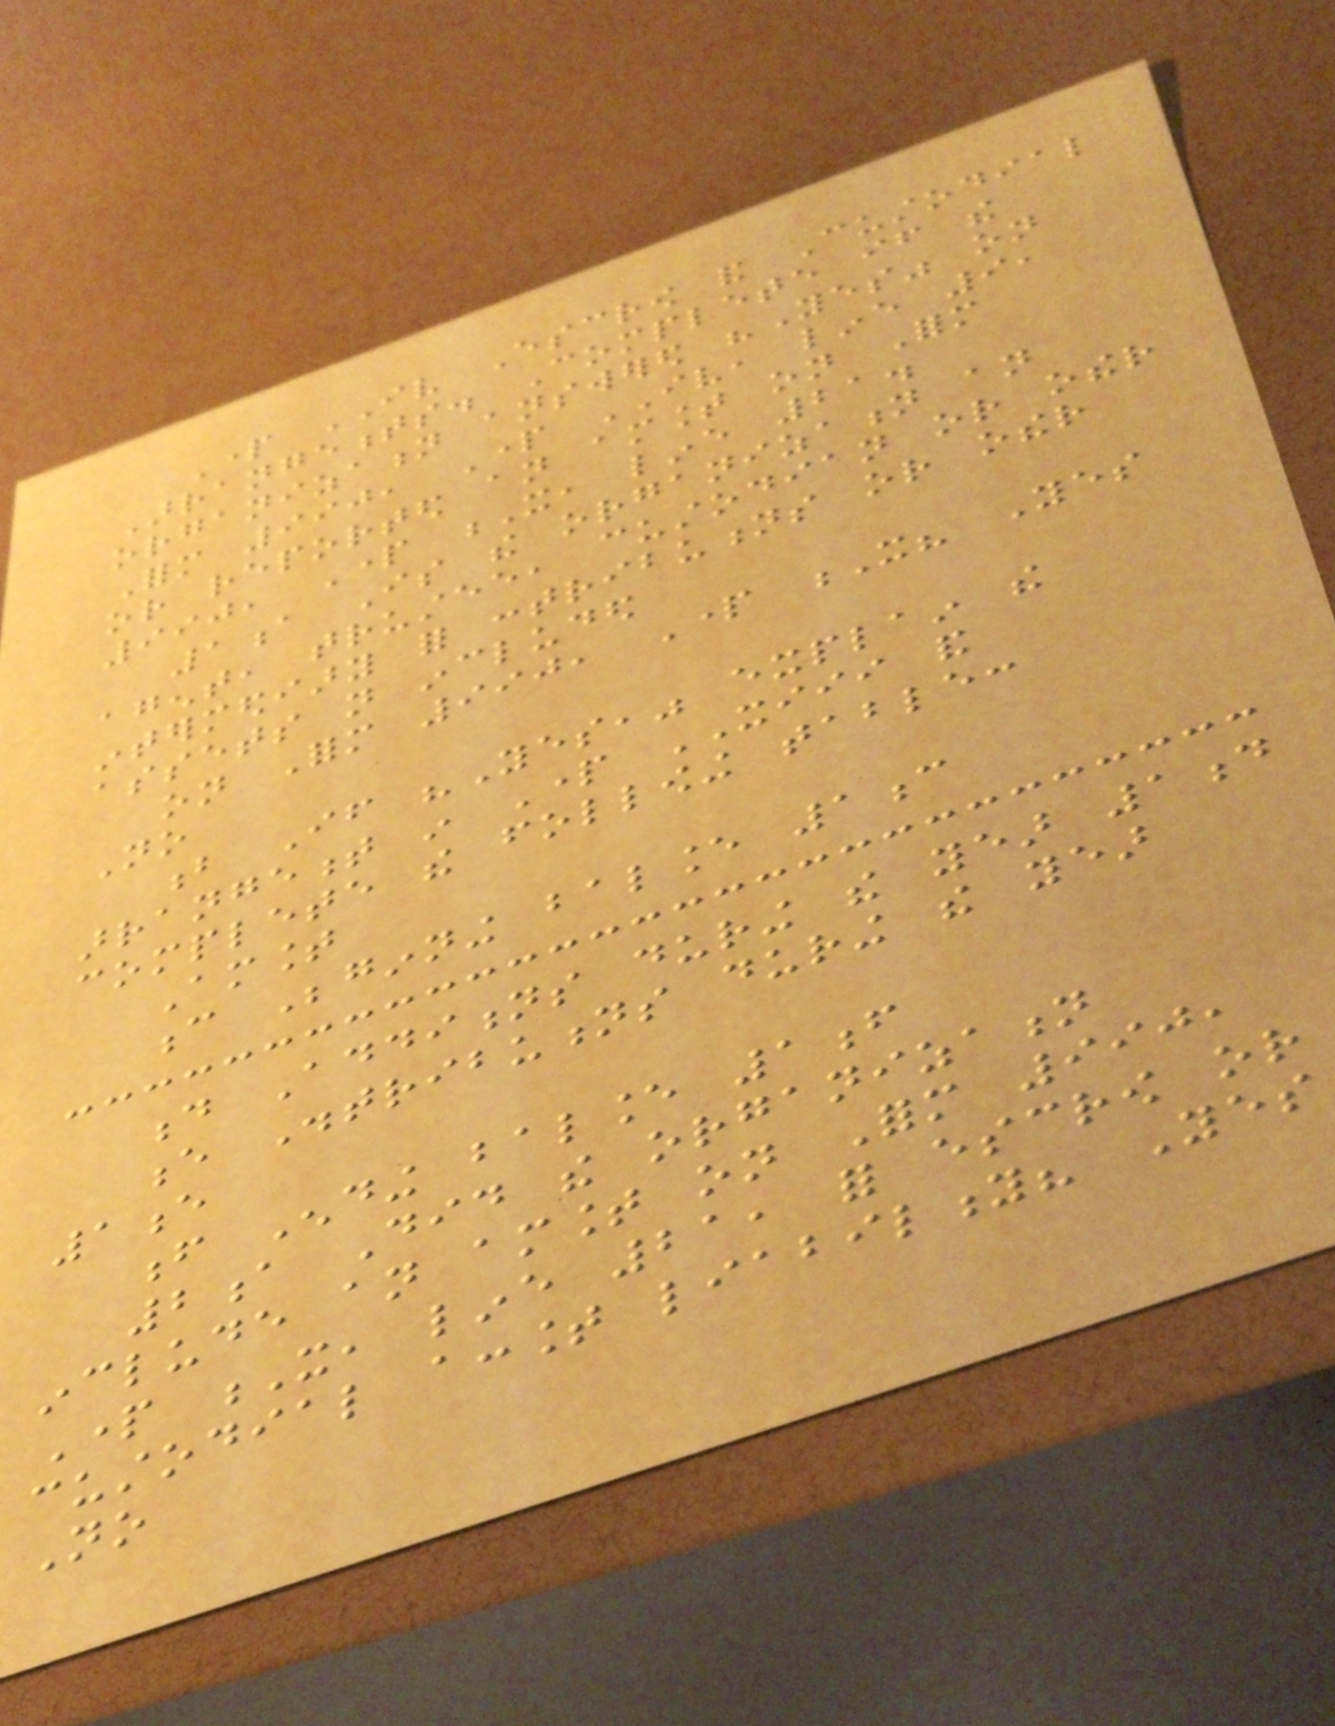Part IV Escrow and Custodial
Arrangements. Complete if the
organization answered "Yes" on
Form 990, Part IV, line 9,
or reported an amount on Form
990, Part X, line 21.
1a Is the organization an
agent, trustee, custodian or other
intermediary for contributions or other
assets not included
on Form 990, Part X? Yes
No
b If "Yes," explain the
arrangement in Part XIII and
complete the following table:
Amount
c Beginning balance 1c
d Additions during the year 1d
e Distributions during the year
1e
f Ending balance 1f
2a Did the organization
include an amount on Form 990,
Part X, line 21, for escrow or
custodial account liability? Yes
No
